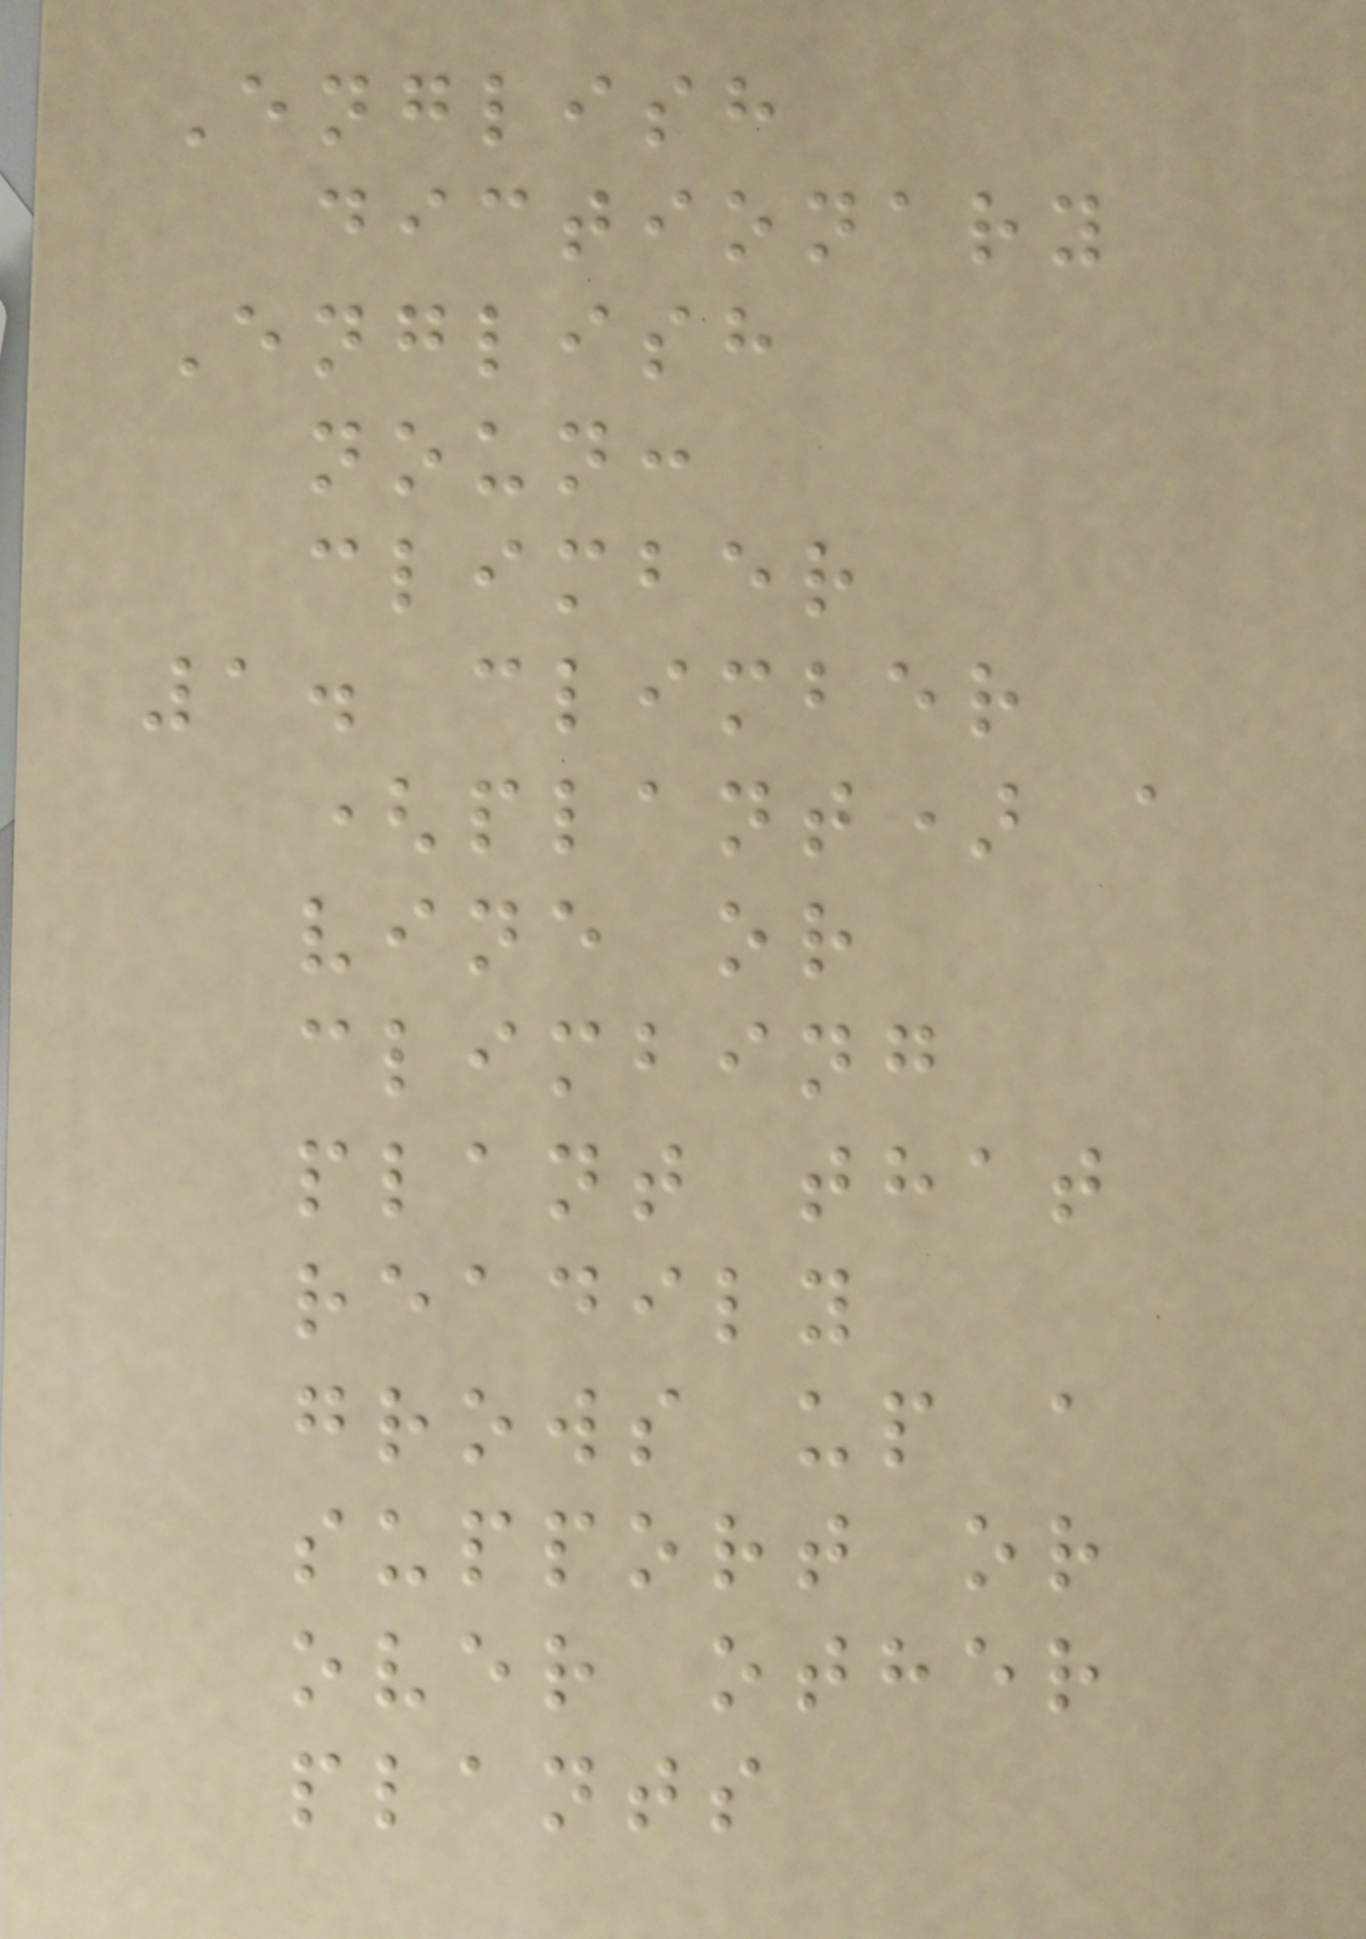English
dictionary
English
noun:
climber
1. climber
(plant) a
vine or
climbing
plant that
readily
grows up a
support or
over other
plants
